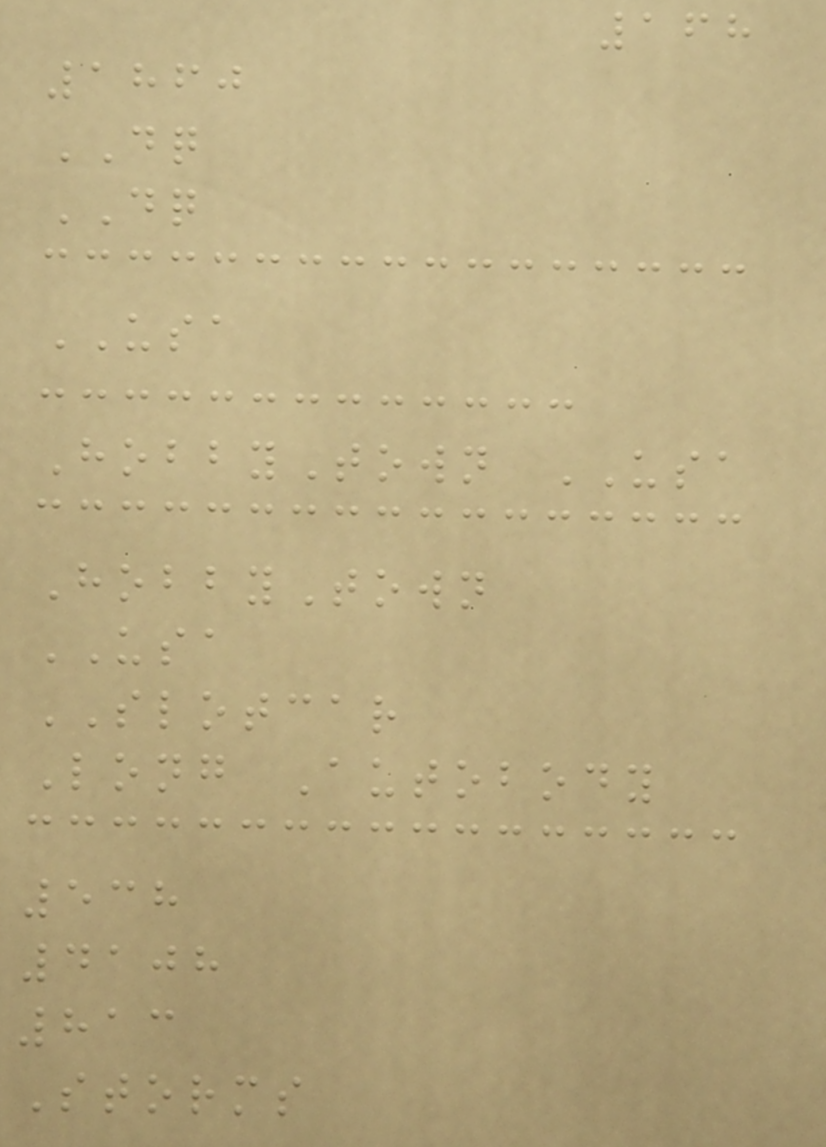168
1860
DQ
DQ
USA
HobbyTown USA
HobbyTown
USA
SLOTCAR
Long Autobody
538
4108
813
Storms
